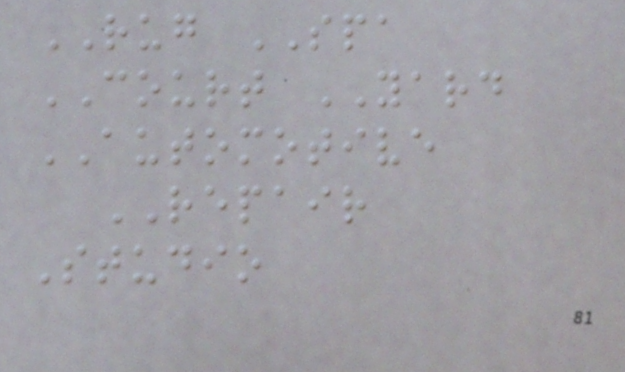RUG SPA
COURT YARD
AUTOMOTIVE
REPAIR
Studio
